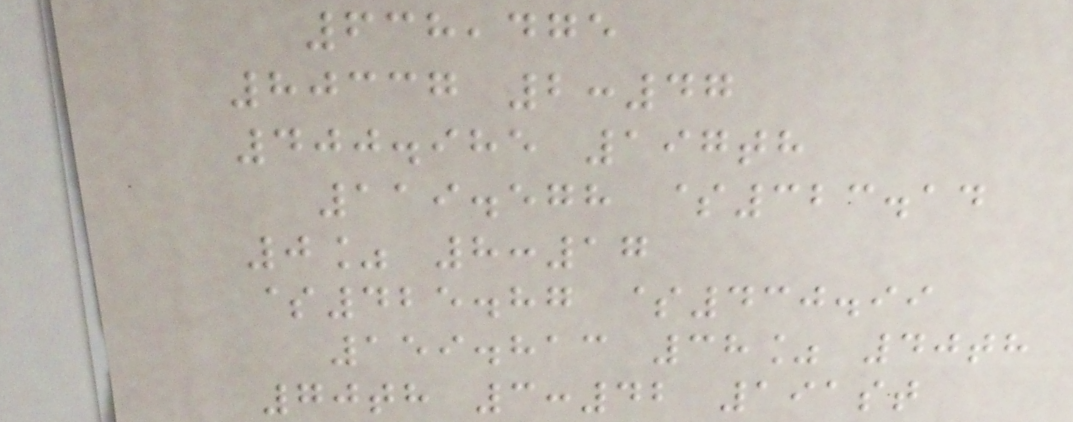638,475
80337 2:47
400.985 197th
119.578 $323.14
0% 8:17
$425.87 $430.99
159.813 38% 40th
70th 3:42 191st
